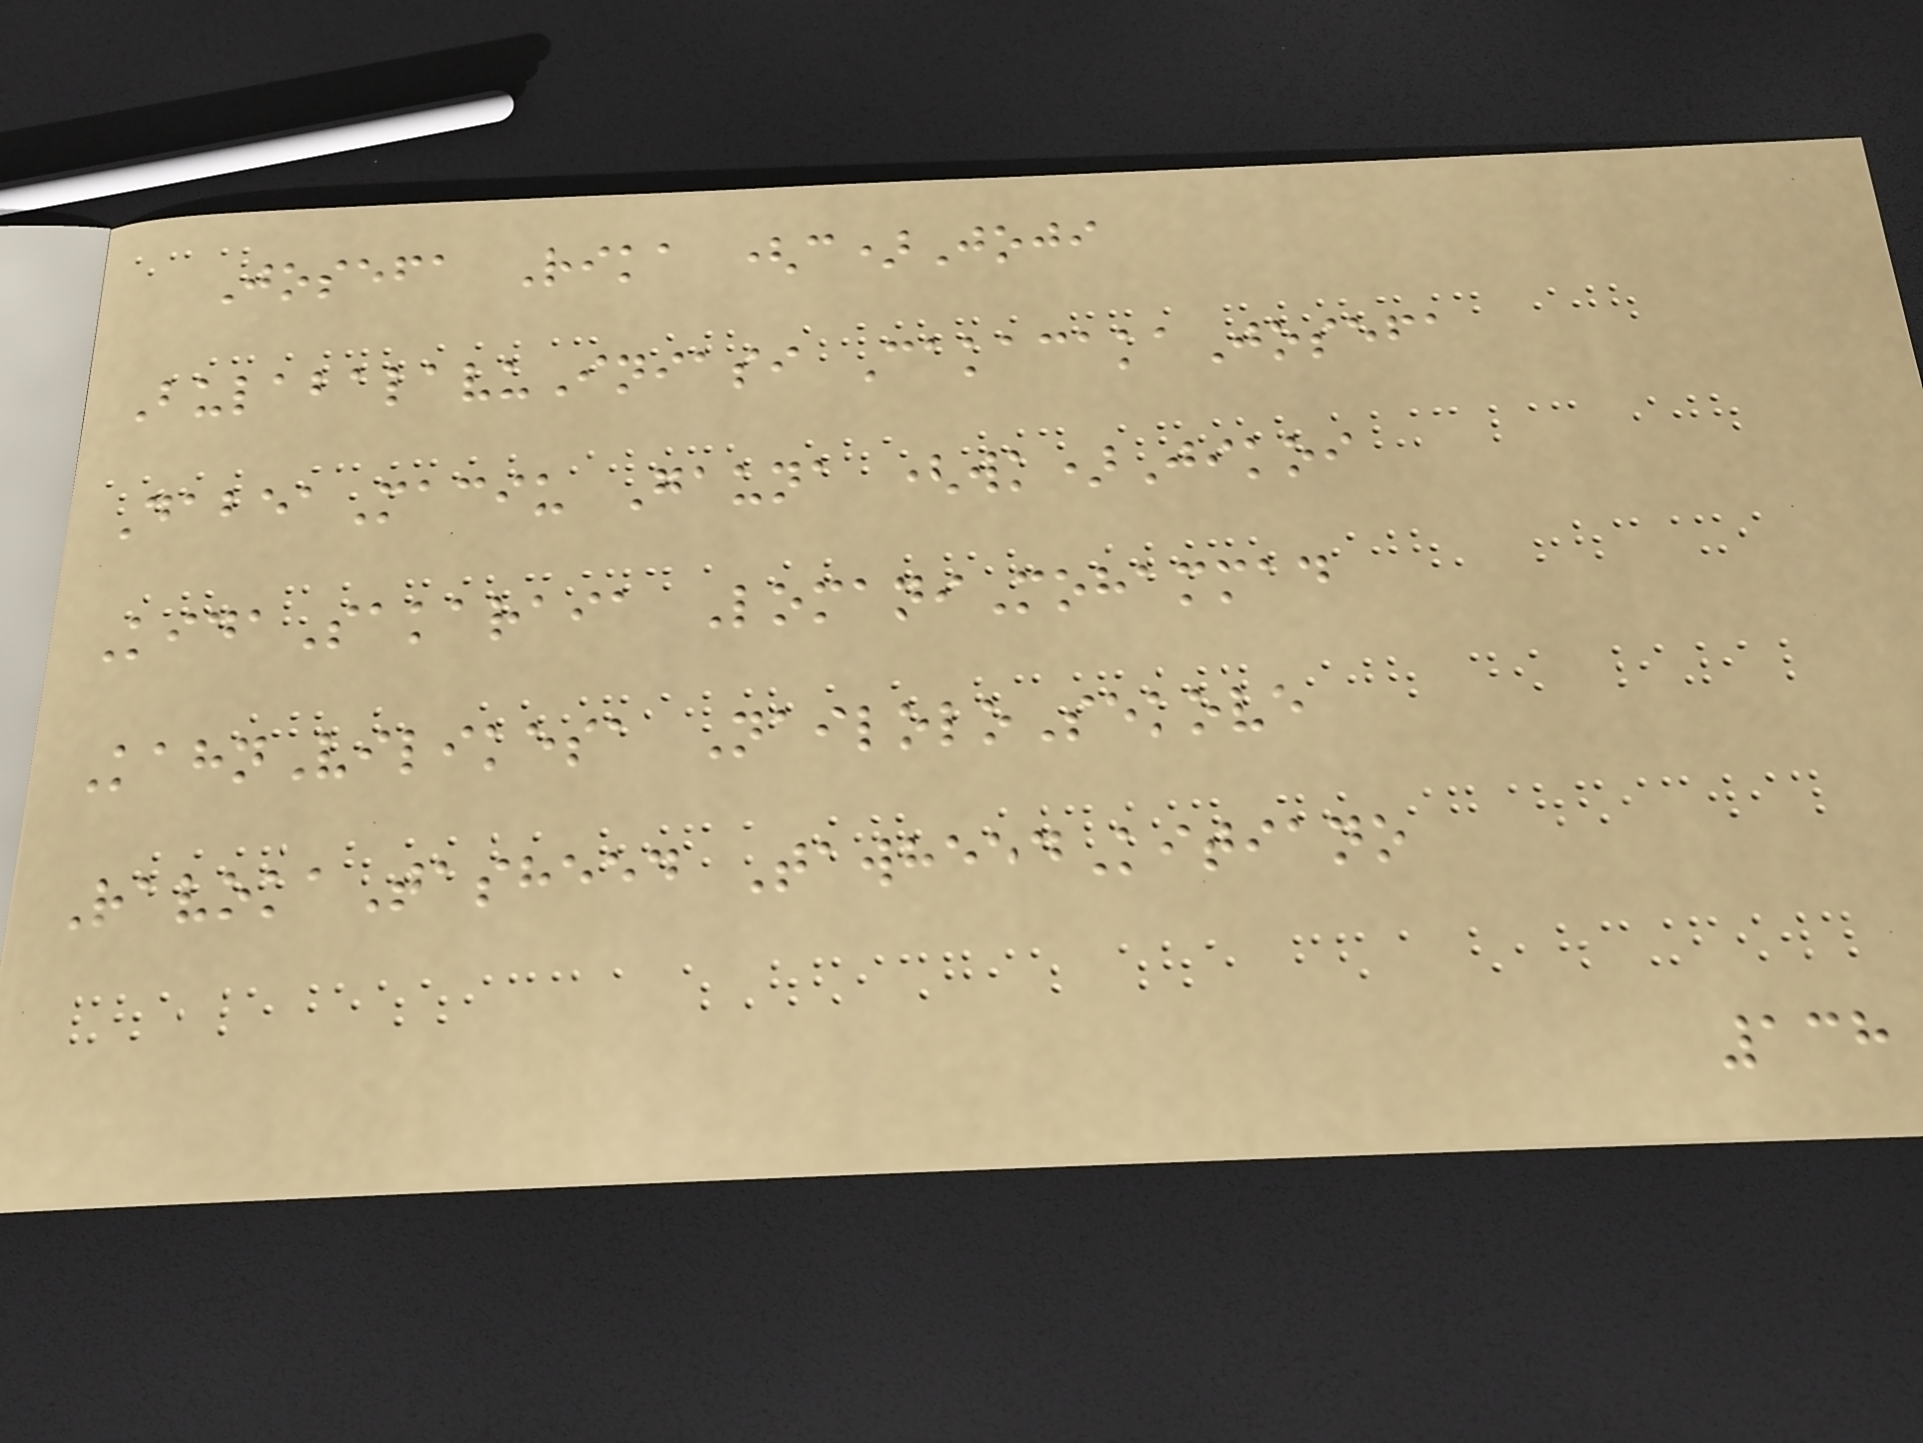Josefa Rika (c)Joji
BulabalavuIniasi CakacakaJosefa
DabeaMaciu Gauna (wk)Jikoi
KidaSakaraia LomaniMohammad
KahnVilikesa NailoloSekove
RavokaTasheed TawheedKitiano
138
